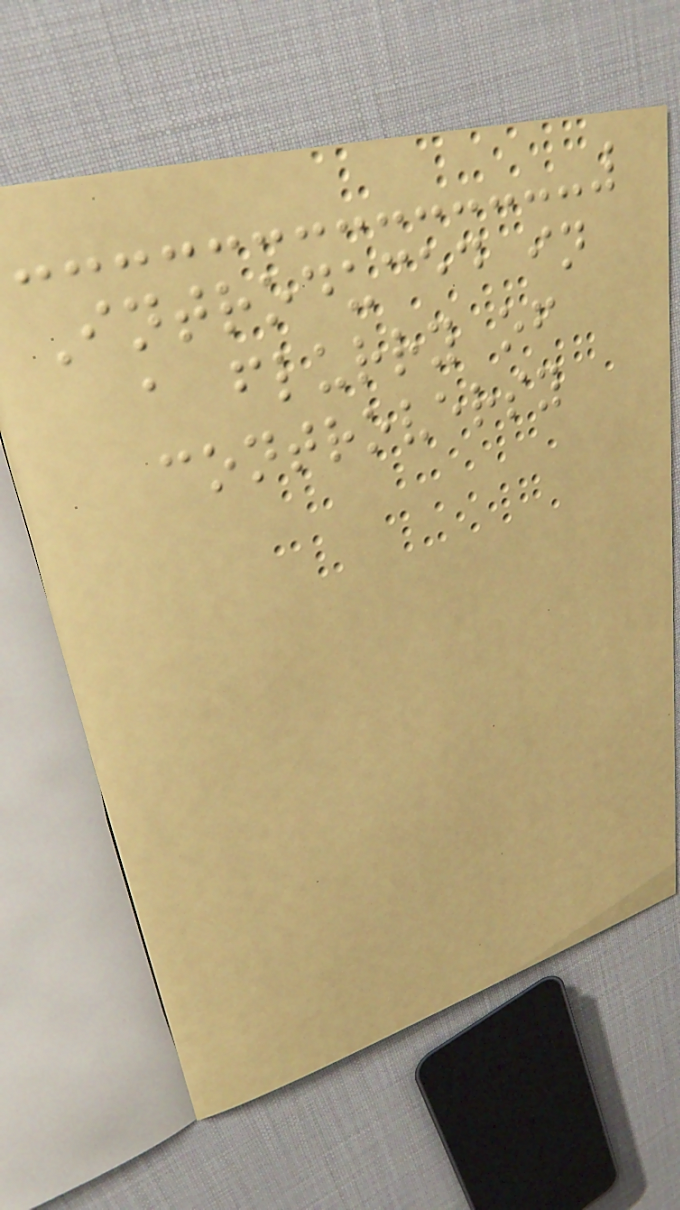Introduced in
a flurry of
controversy
